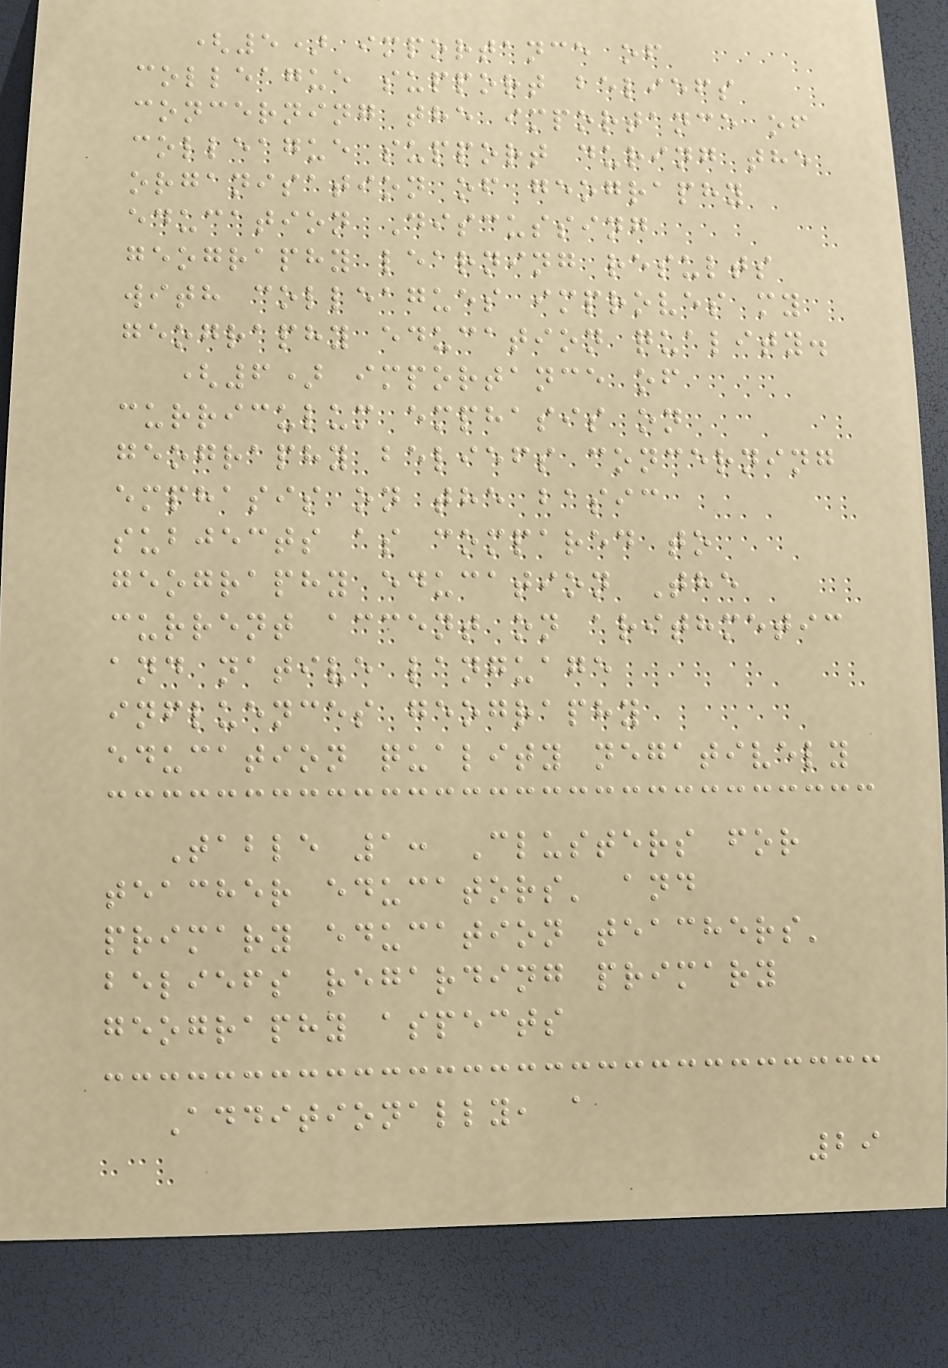(5) importance of
colleague support beliefs
concerning the importance of
colleague support during the
organisation of geography
education Discussing
geography learning results
with colleagues improves my
geography education quality.
(6) importance of
curriculum emphasis on
geography beliefs concerning
emphasis on the basic
subjects as compared to
geography education The
current accent on arithmetic
and native language
influences geography
education quality negatively
Table 1: Clusters for
teacher educators' and
primary education teachers'
beliefs regarding primary
geography aspects
Additionally, a
29
